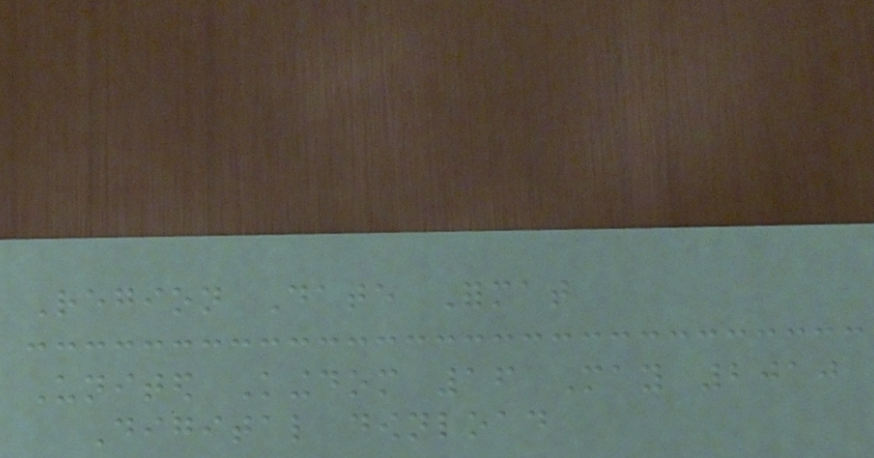Region Date Format
United Kingdom 16 May 2010
Digital download
